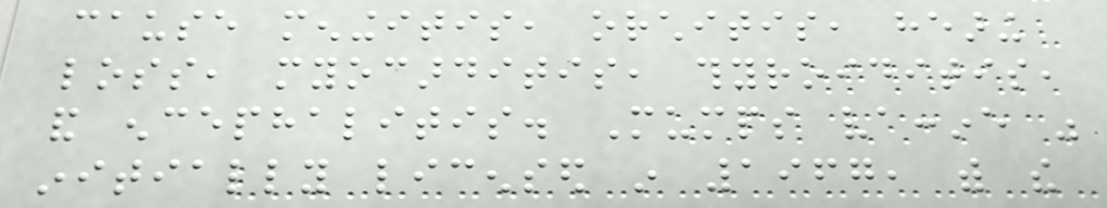cause meningitis, orchitis, hearing
loss, myocarditis, thyroiditis,
and encephalitis. Mumps vaccine was
initially licensed in 1967, with the
